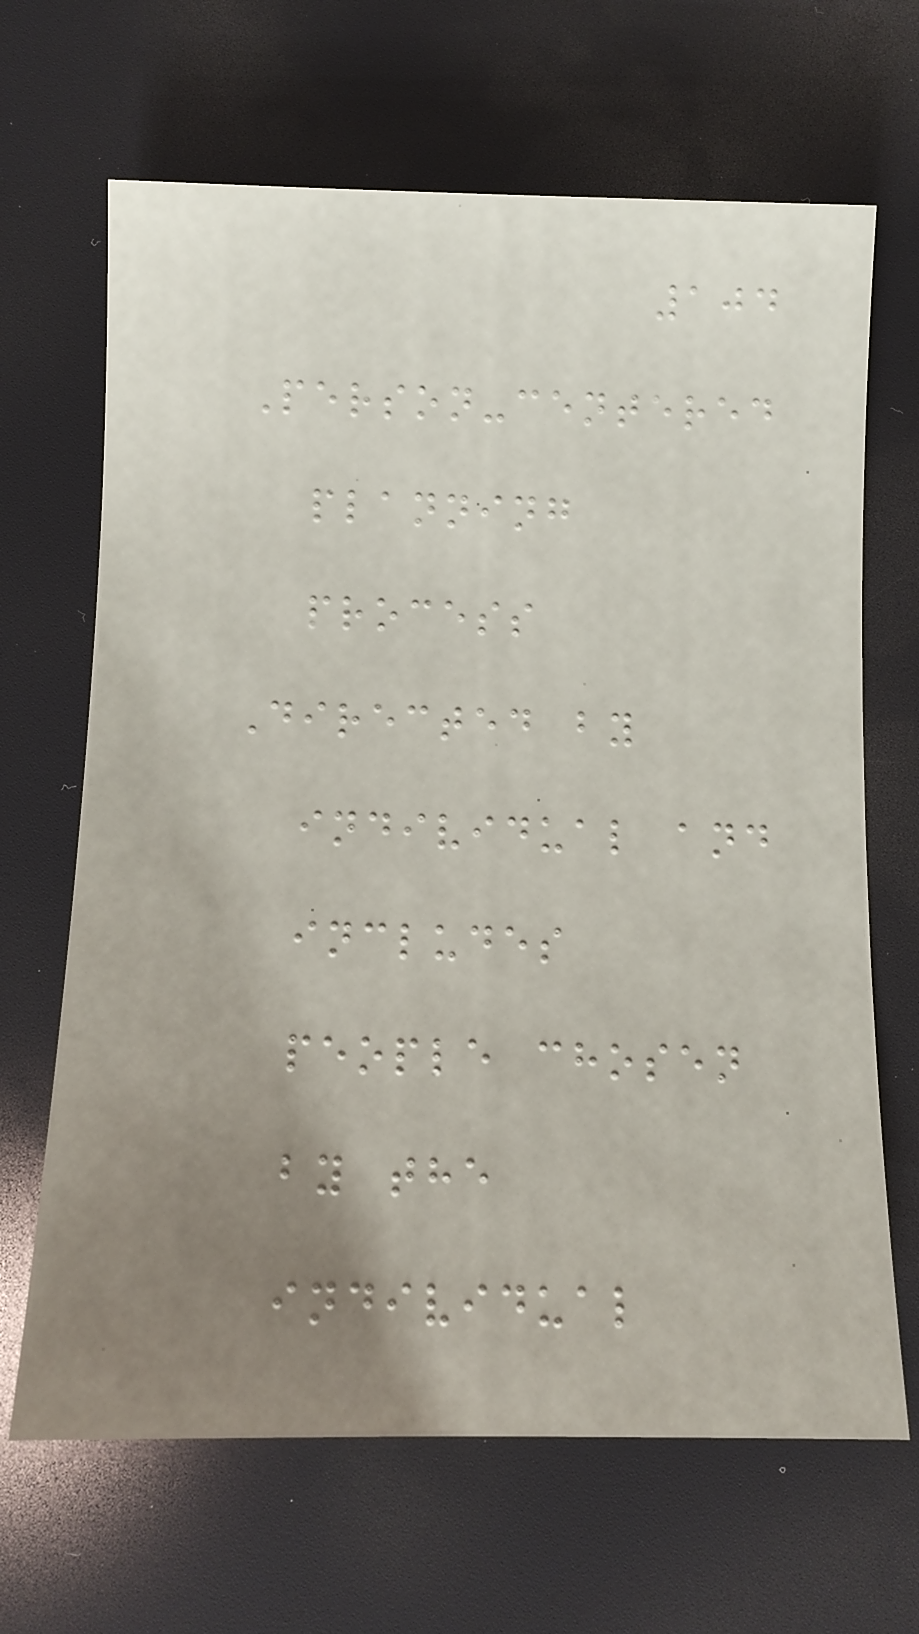104
Person-centered
planning
process
Directed by
individual and
includes
people chosen
by the
individual
